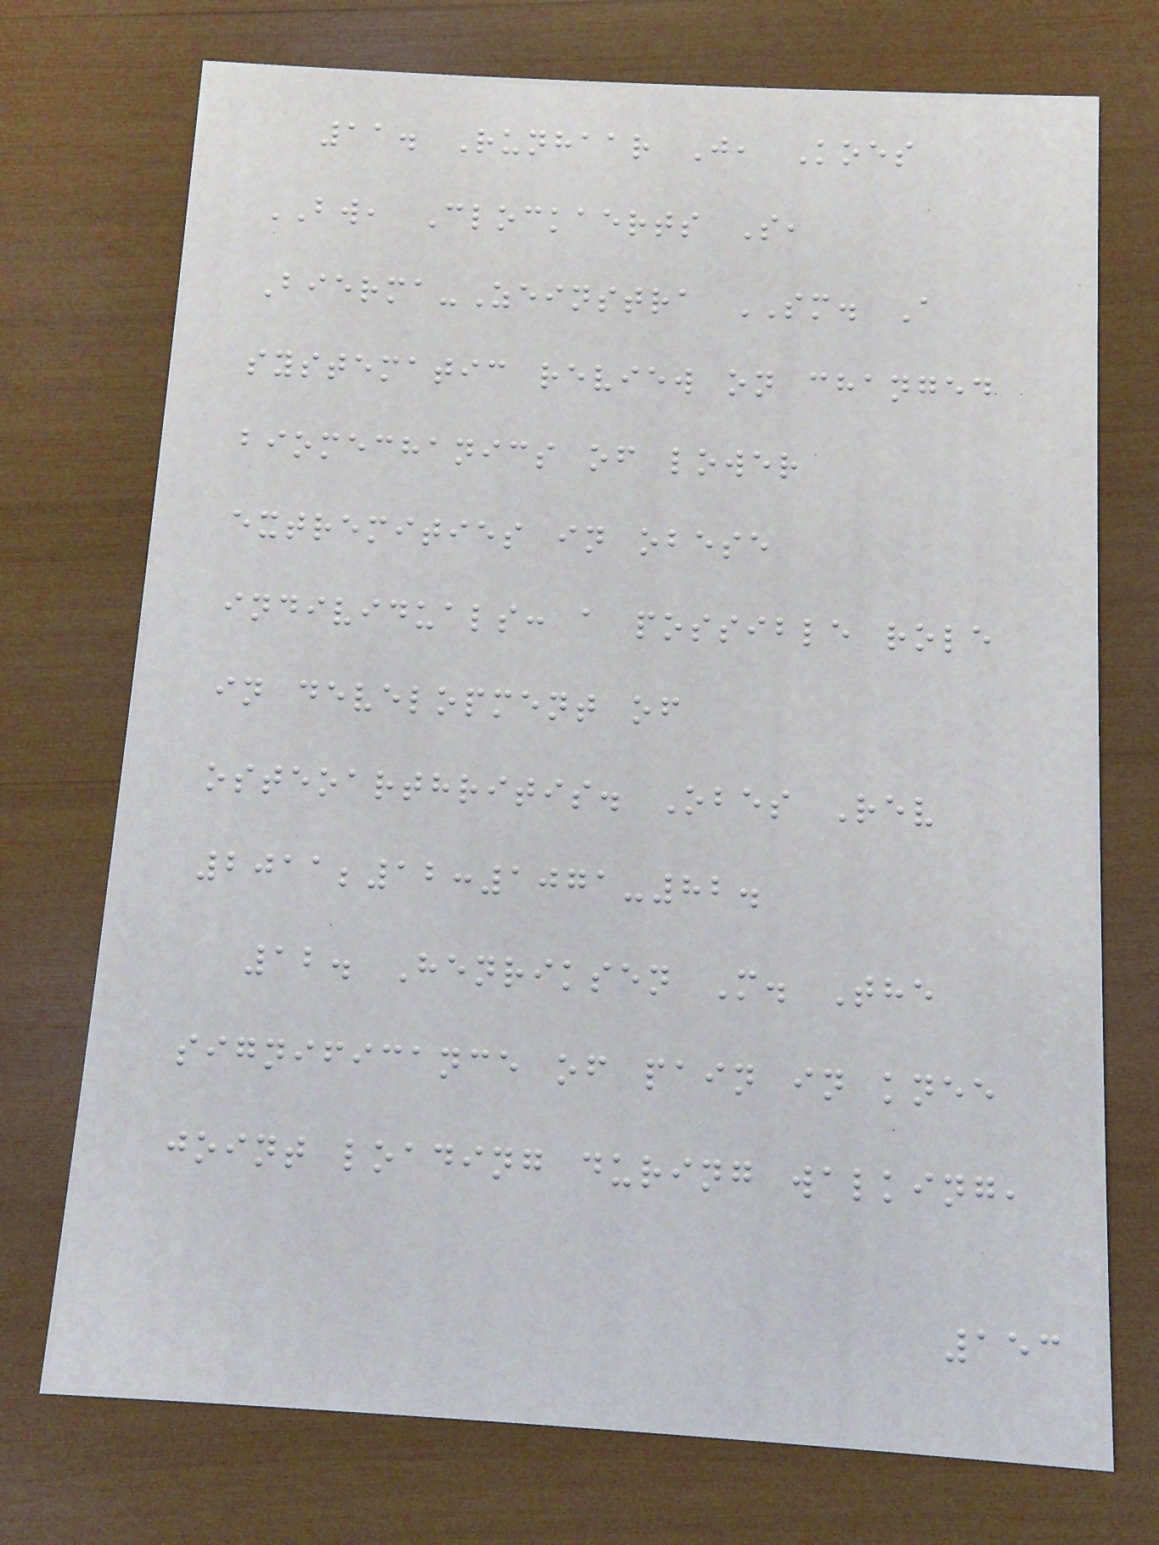11. Runhaar J, Koes
BW, Clockaerts S,
Bierma-Zeinstra SM. A
systematic review on changed
biomechanics of lower
extremities in obese
individuals: a possible role
in development of
osteoarthritis. Obes Rev
2011;12:1071-82.
12. Henriksen M. The
significance of pain in knee
joint loading during walking,
153
